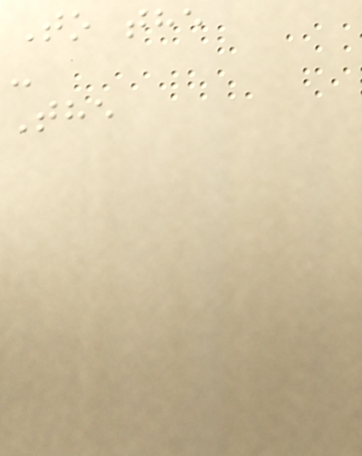To the
-
The
